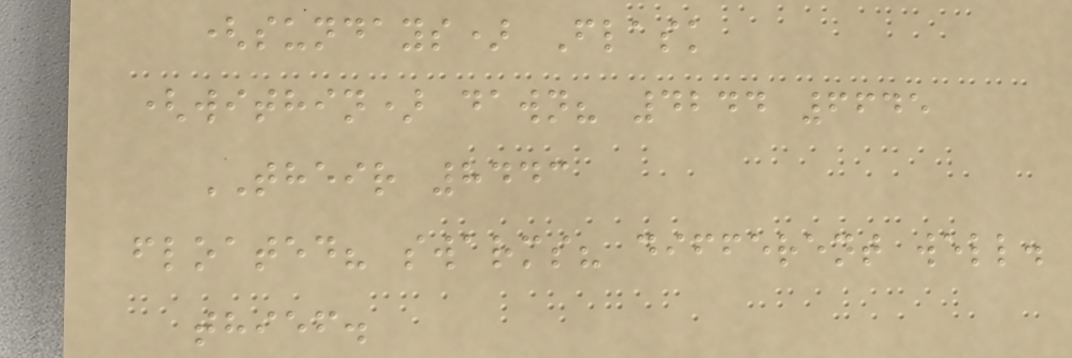(sundays) Flask
(within) dawn? 4244 6645
THEIR 8443
floated? swarms? different well.
thief.
